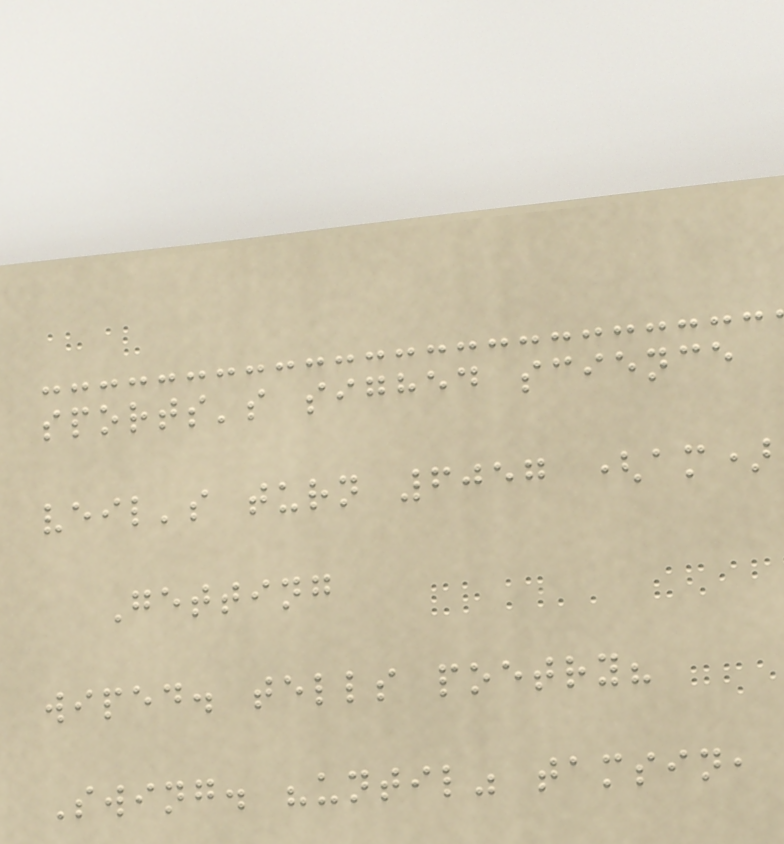sports's sighed science
veil's turn 6057 (am)
Getting
wiped. tells poetry?
Swing. "until" tamsin,
